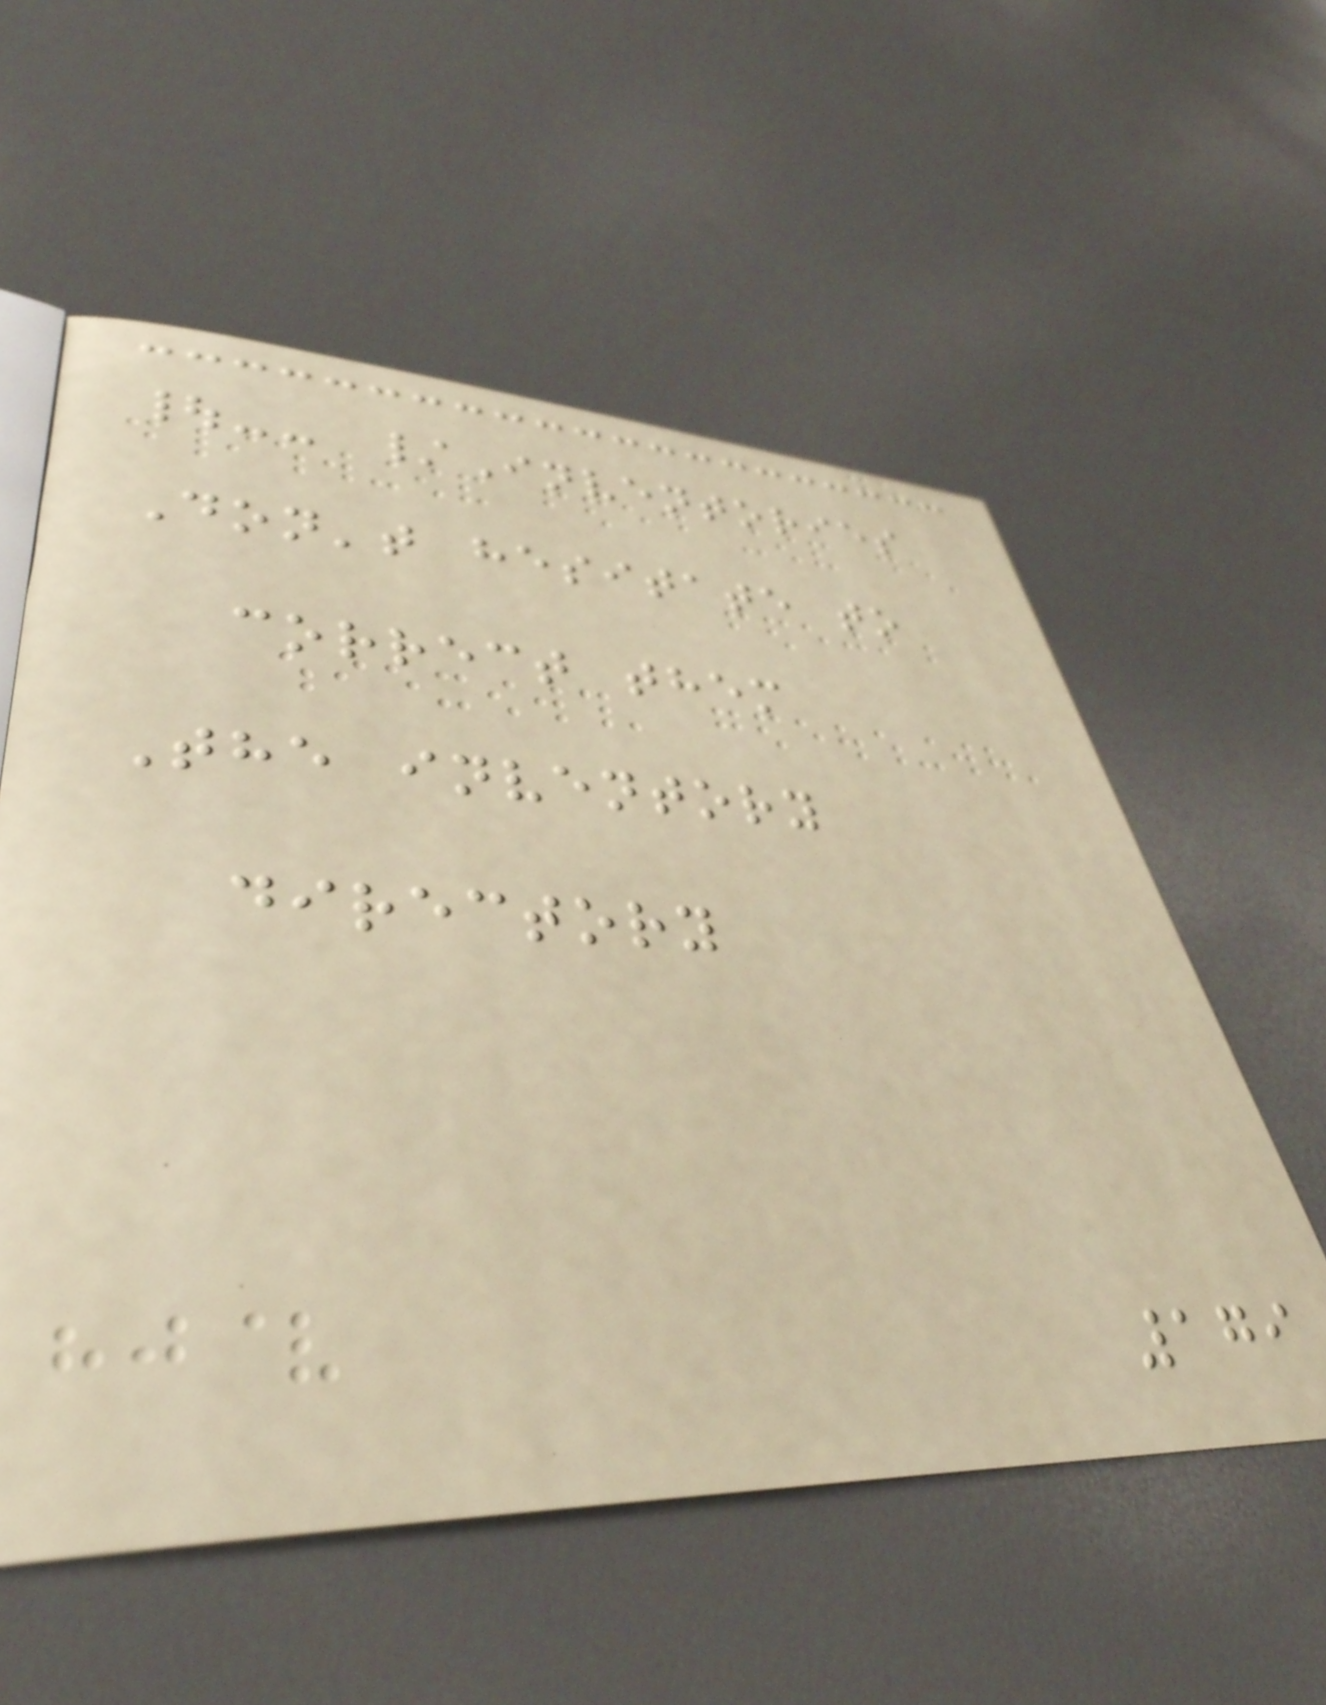|-- /Inventories
Don't hesitate to
correct them
The inventory
directory
179
